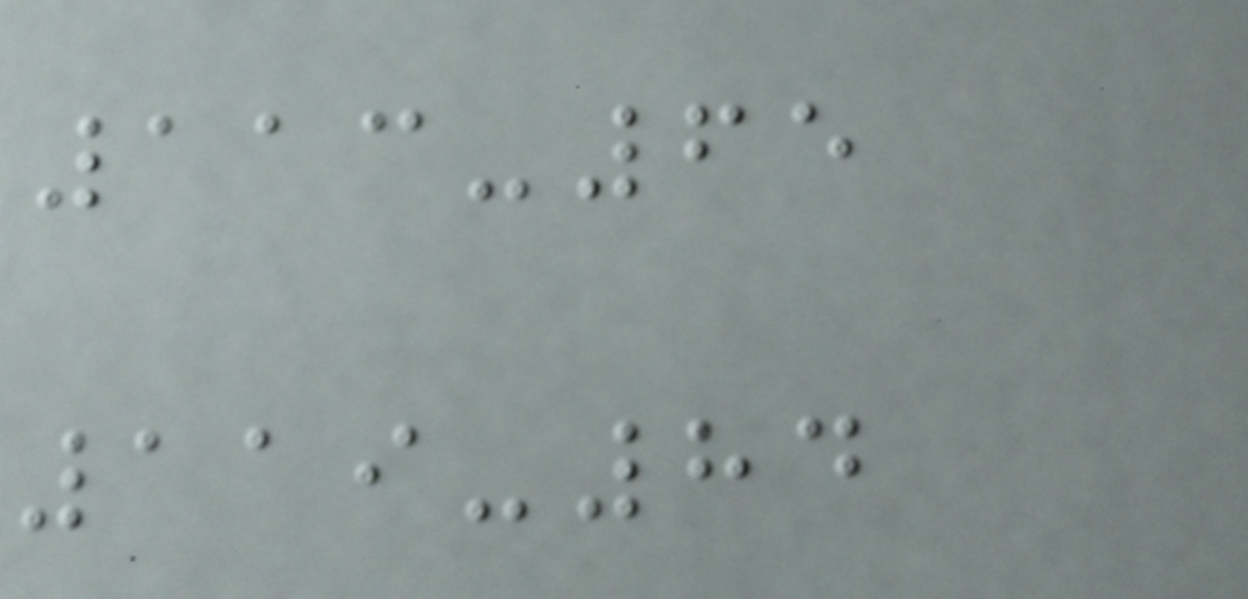113-65
119-84
